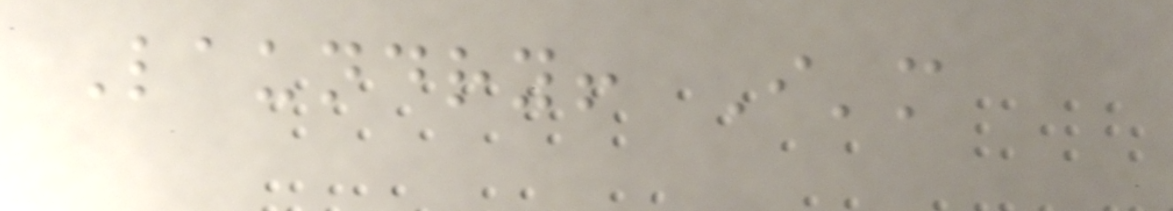Laundry! I'm
